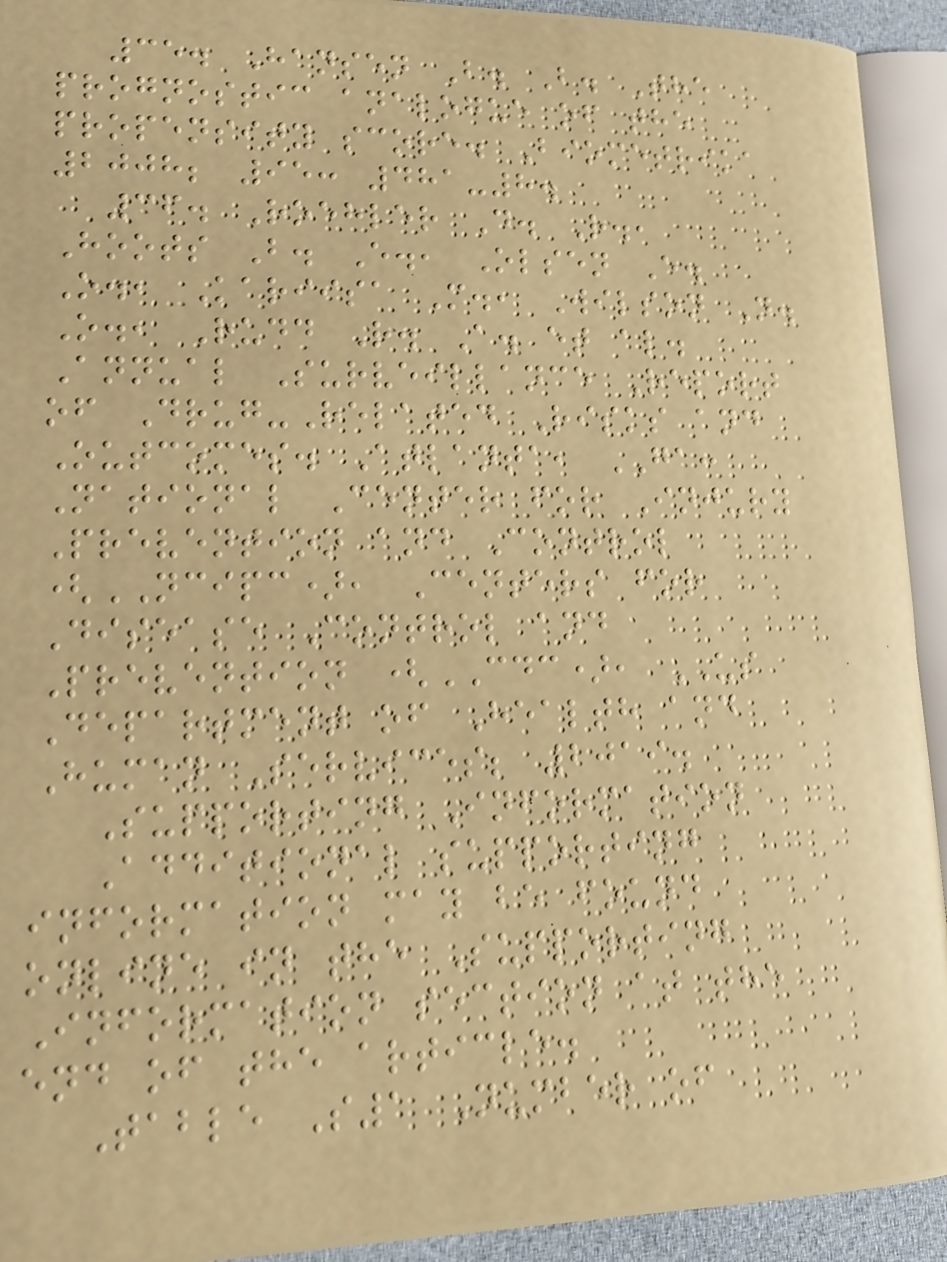35. Hansen B. B. The
prognostic analogue of the
propensity score. Biometrika
2008; 95: 481-8.
36. Roehler D. R.,
Hoots B. E., Olsen E.
O., Kariisa M., Wilson N.
O., Rudd R. A. et al.
Annual Surveillance Report
of Drug-Related Risks and
Outcomes. Atlanta, GA:
National Center for Injury
Prevention and Control
(NCIPC), Centers for
Disease Control and
Prevention (CDC), US
Department of Health and
Human Services; 2019.
Supporting Information
Additional supporting
information may be found
online in the Supporting
Information section at the
end of the article.
Table S1 Number of
